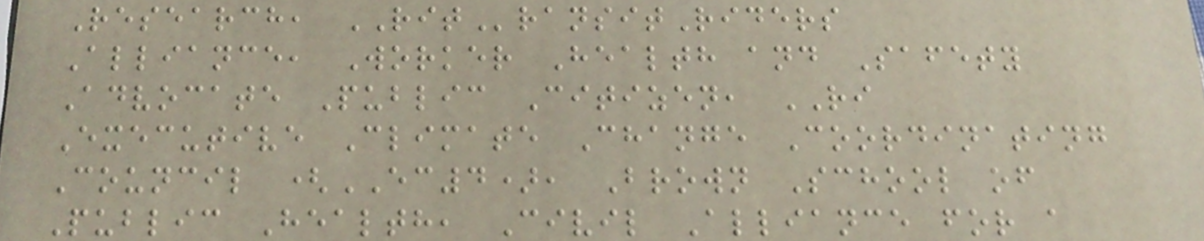Research, RITransitRiders
Alliance, Worker Health and Safety
Advocate Public Citizen, RI
Executive Climate Change Coordinating
Council (EC4), Brown School of
Public Health, Civil Alliance for a
